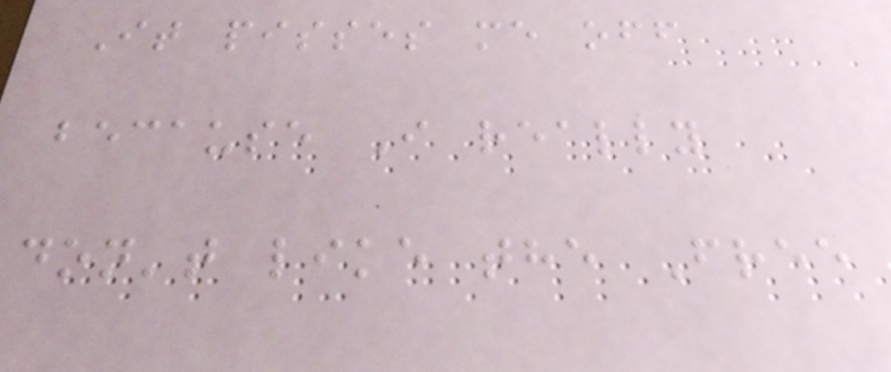It pisses me off
because I really
don't like the Free
